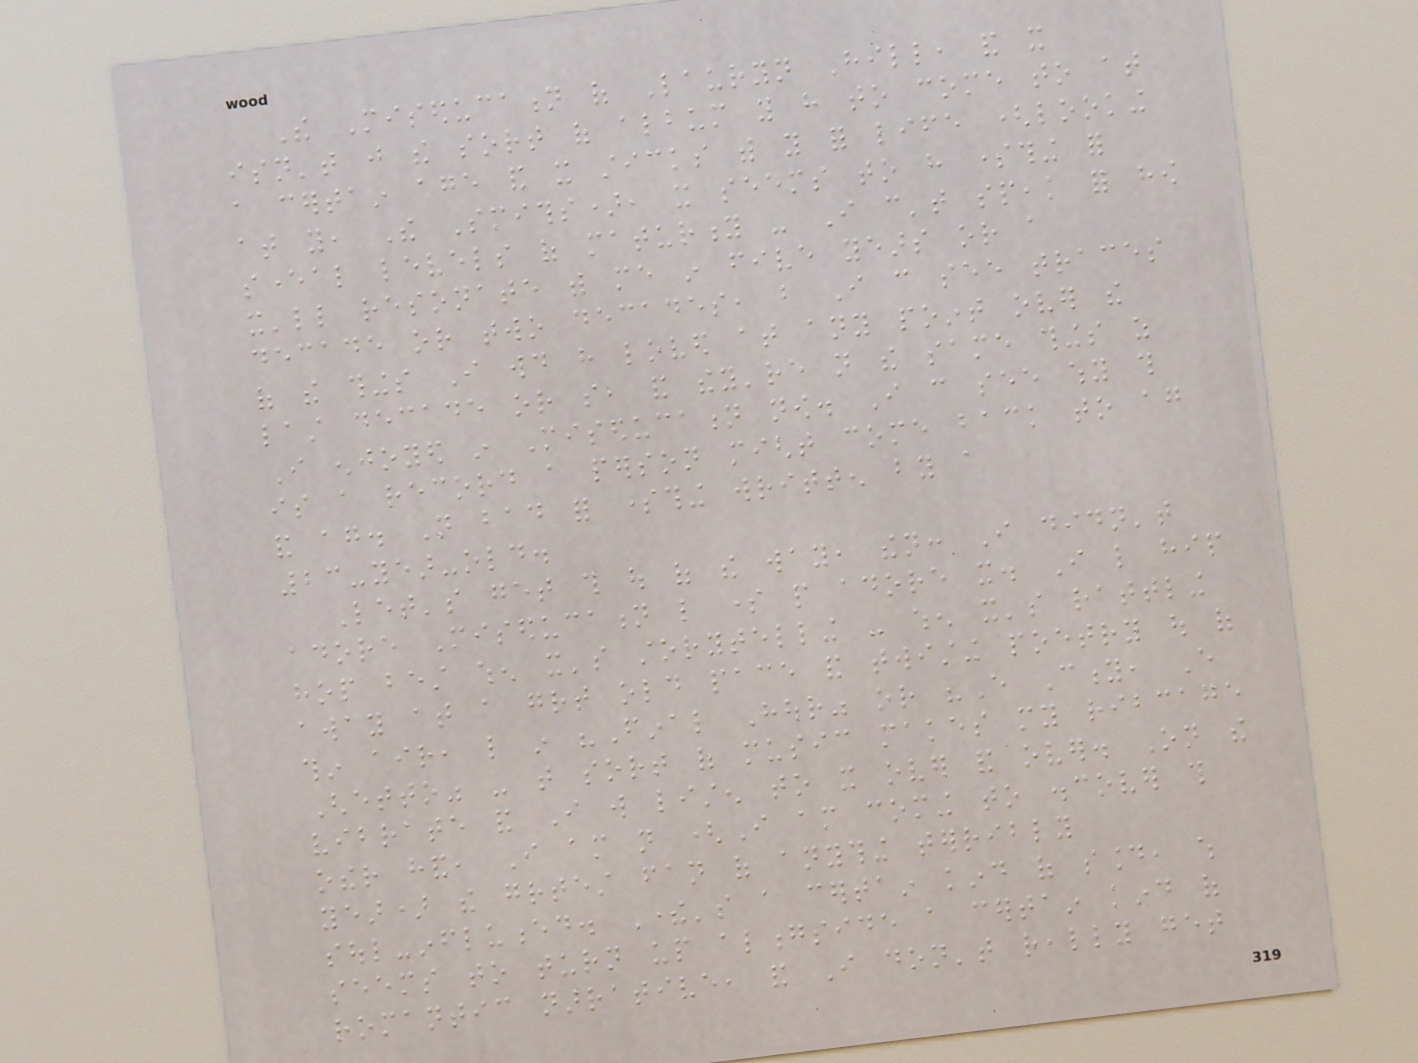The Miseducation of Lauryn Hill, and it
isn't just the sort of album you have to come to at
a certain age and it sticks with you for life (looking
at you, The Smiths), it seems to have something for
several levels of maturity - I can't speak for how
it'll resonate with me in five years or a
decade or two decades, but I can see traces
of the things I would have loved at any point over the
last decade or so, and they're not the same things as
I enjoyed in Miseducation now. I can see why this
is a record a person might come back to again
and again. Not bad for something written by a
23-year-old.
Let's get this out of the way, then: I didn't
adore Miseducation like some people adore it. I like hip
hop best when it's storytelling - when it's rattling
away at a great old pace and twisting poetry out of
thin air, like in "Final Hour" or "Every City, Every
Ghetto" - that sort of music makes my ribcage
vibrate and I will listen to it over and over. On the
other hand, I am not (I am coming to discover this
year) the greatest fan of anything terribly
soul-influenced. There's a certain kind of sound, which
seems to turn up alongside a certain kind of
romantic narrative, and I don't really get
